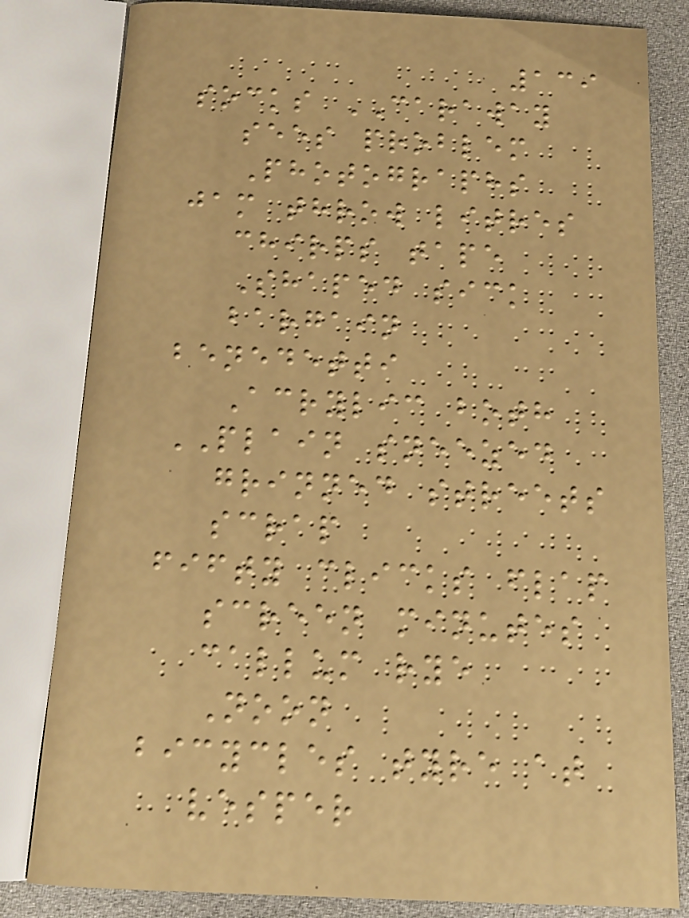139
socks CARAWAY
sees problem
Photographs
jam throw litres
chirps tape
Shaped sick
bargain
benedetti
Acrylic both
PLAIN sneezed
grinned streets
scrap
fifty clicks flap
screen minutes
callum rye
Noon
bicycles tyre at
vesper
